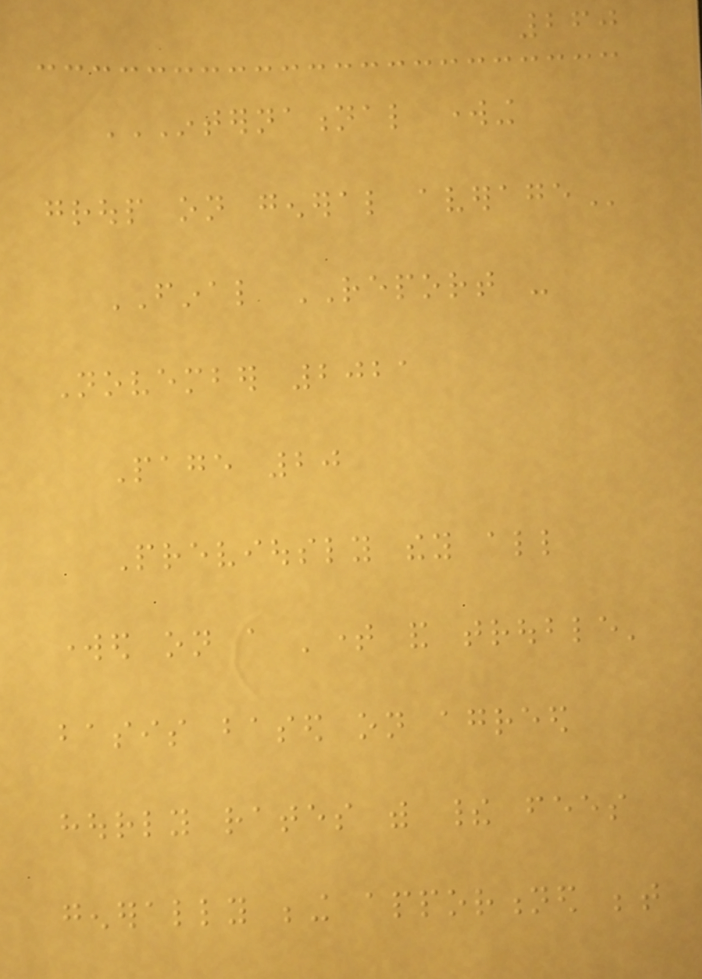260
INTERNATIONAL WORKING
GROUP ON GENERAL AVERAGE
FINAL REPORT -
November 2021
Page 20
Previously they all
worked on a 'time and trouble'
basis based on agreed
hourly rates with their fees
generally being apportioned between
